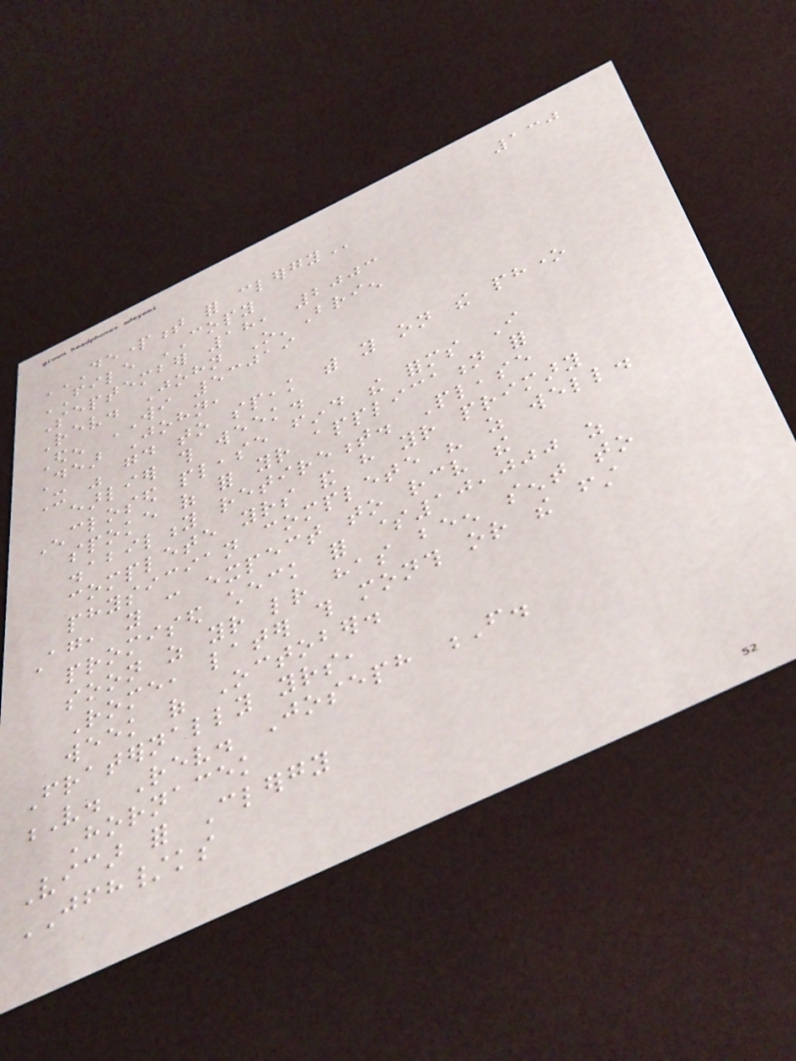130
DEPARTMENT FOR CLERGY
FILE COPY
September 18, 2003
Rev. John O'Brien
Eden WI 53019
Dear John,
It was good to speak with you on the phone
earlier this week.
Enclosed please find the forms I
spoke of for your application for
disability retirement. Please
complete yours and have your primary
physician complete his as well.
Again, you can expect to receive the
promised check for $10,000 as
soon as your letter has been sent to
Rome, later this month or the first
week of October.
Fraternally yours,
V. Rev. Joseph F.
Hornacek
Vicar for Clergy
JFH/ks
